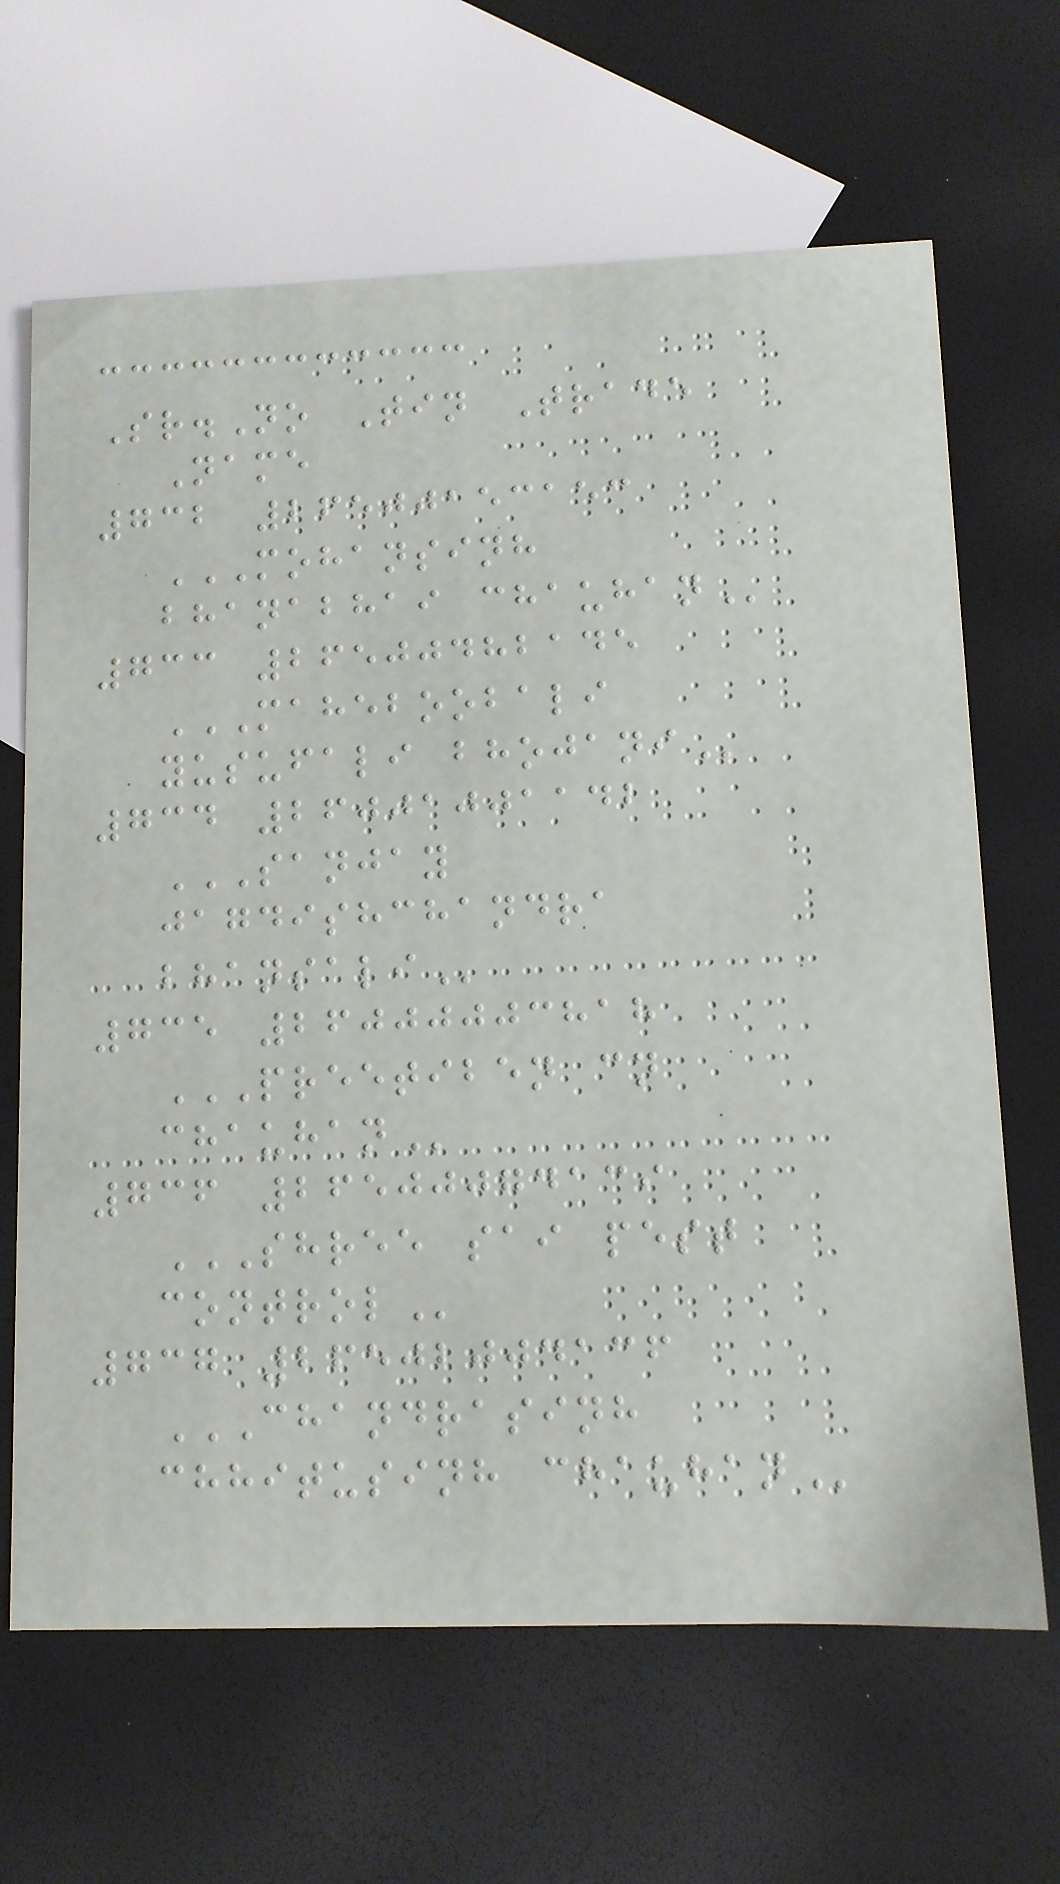Sr.No Tin Trade
Name
732 26500153153
MOHANSINH
BHANABHAI CHAUHAN
733 26500482145
MAHEBOOBALI
YUSUFALI BHOJANI
734 26001001142
SANJAY
JAGDISHCHANDRA
BHANSALI
735 26000003818
PREETIBEN CN
CHAUHAN
736 26500074139
SHREE SAI PEST
CONTROL
737 26502004136
CHANDRASINH
CHHITUSINH CHAUHAN
